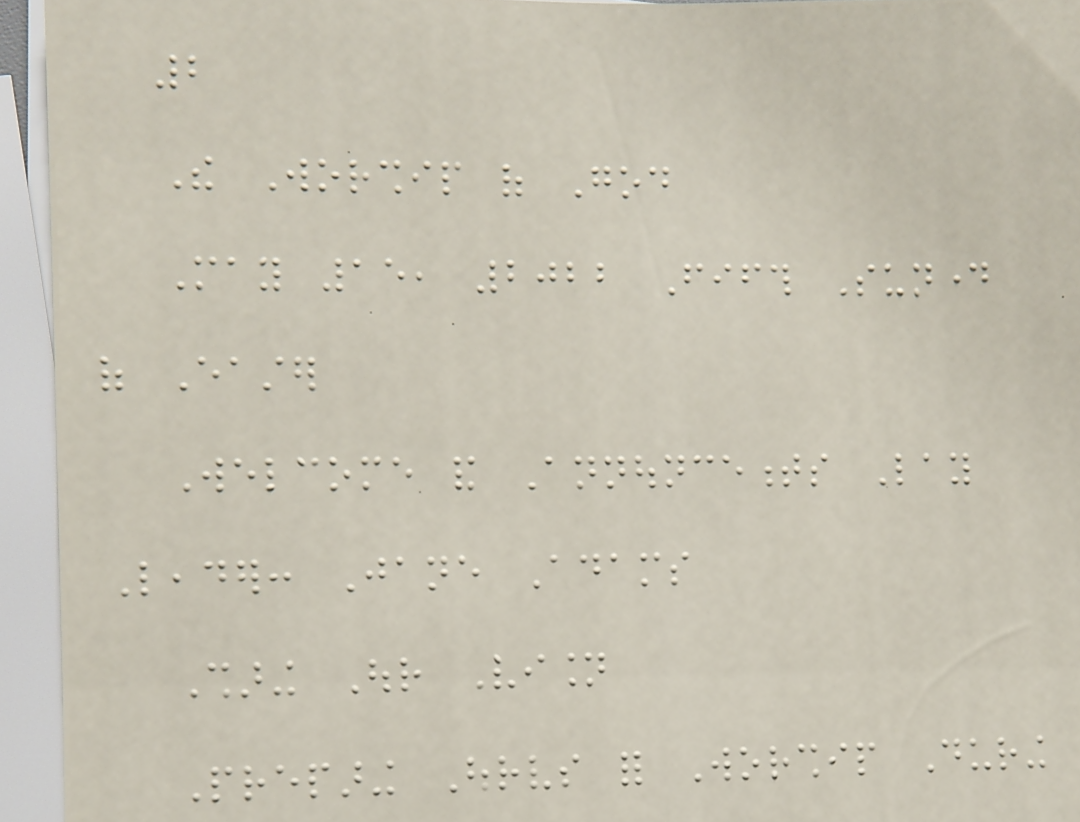2
The Worship of God
May 15, 2022 Fifth Sunday
of Easter
Welcome and Announcements Lay
Leader: Jane Adams
Sharing Our Vision
Preparing Ourselves for Worship During
